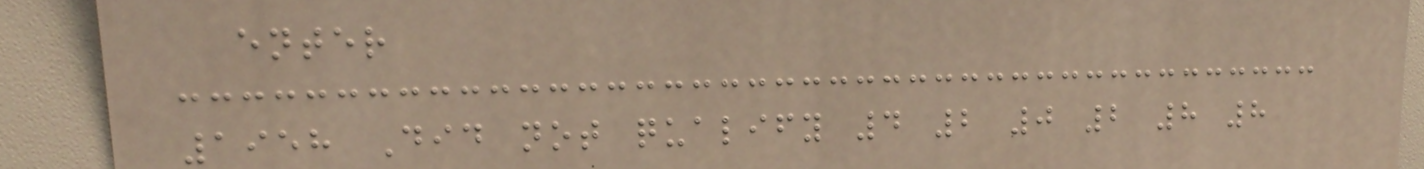enter
1958 Did not qualify 4 2 0 2 8 8
